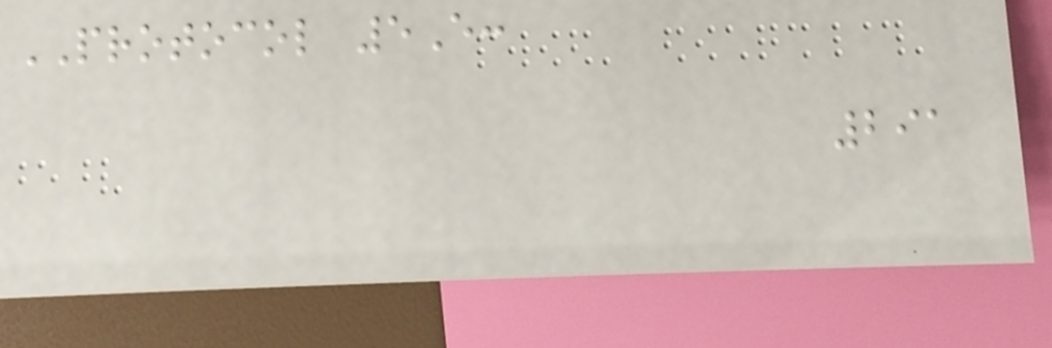PROTOCOL 5E:
291
